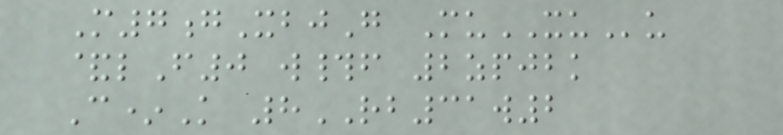M7gXbjG MuXUu
&lF0 w#f 2zpjbk
C*K 8RB31w2
